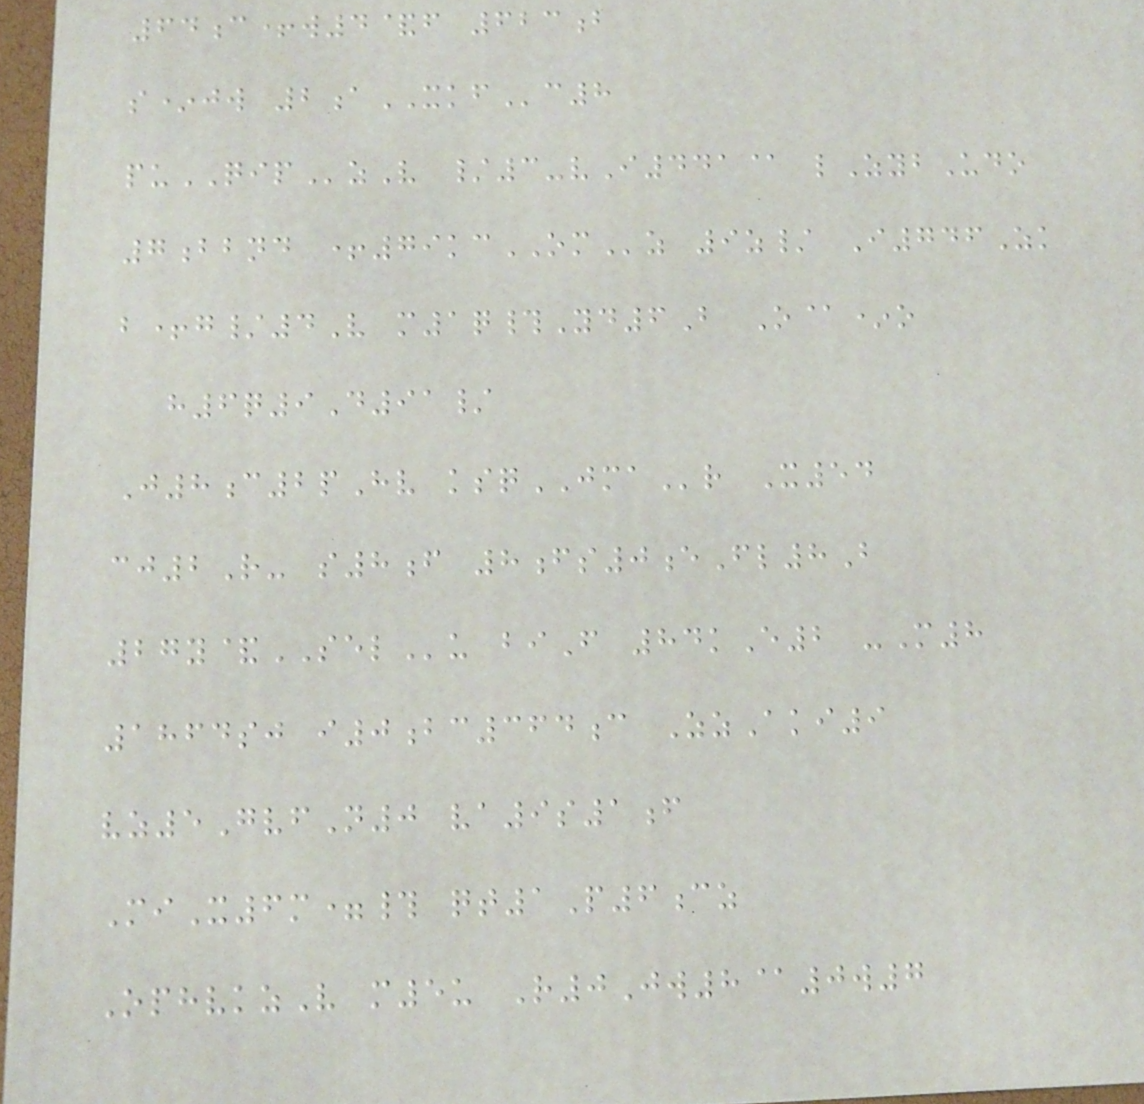64c+w4&f 623b
s*jw 2aXKFc8
puQIPzV /3-vI441@ lZybUdo
7bbnd +79kcOMz 9z/ I746Zk
b+g/4V m1q#Yd6B O@*o
h6q9D91/
J8c2pHv ksqJMAr X54
cj2R- s8f 8fs0eFl8B
27y&SELu biF 84kE2 -M8
1864sj i0bc364c ZzAki9
vz5GvfN0 va9s1f
MiX6m=# qt1P6cz
OphvkzV m5u R0Jw8@0w7
